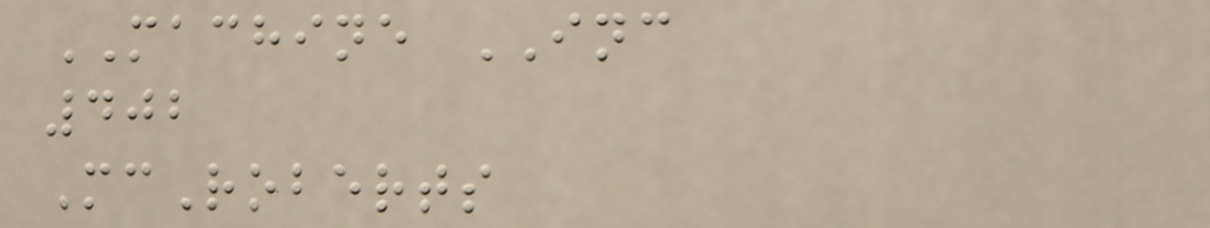MACHINE INC
402
McRoberts
